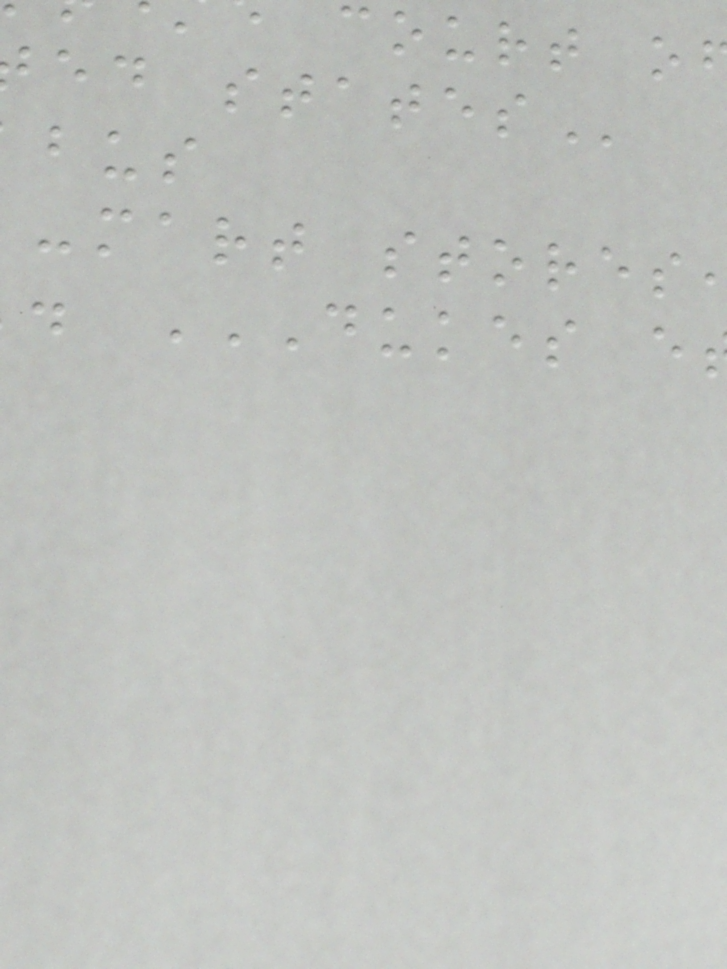court
-mart
